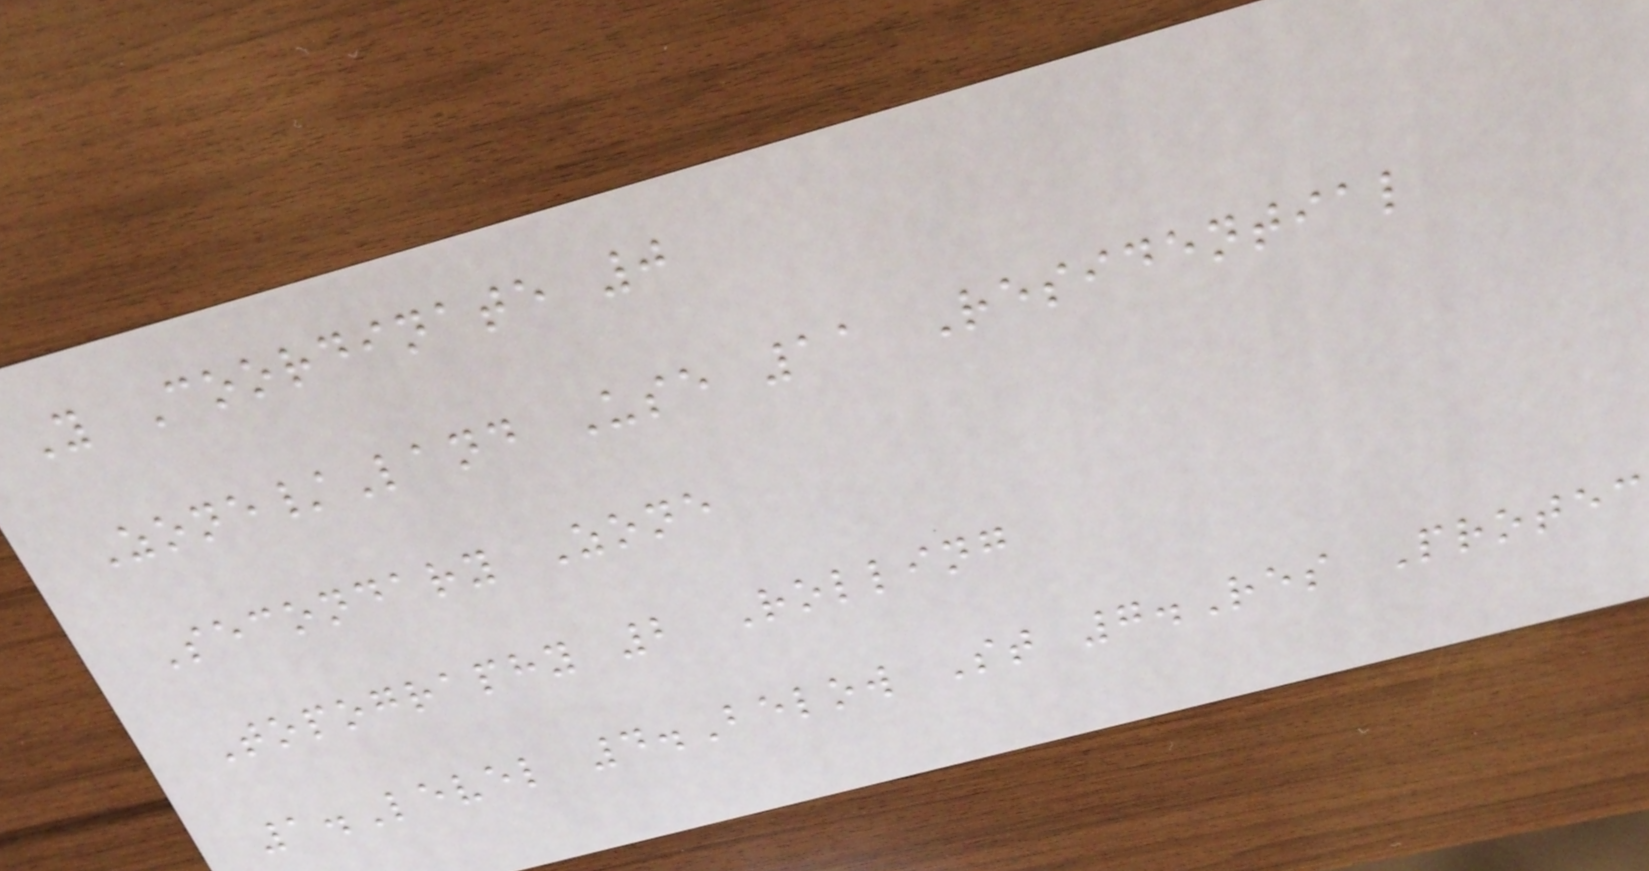Y Coordinate 0
Zone/Land Use 11 Residential
Secondary Zone
Topography 2 Rolling
1.Level 4.Below St 7.Res Protec
